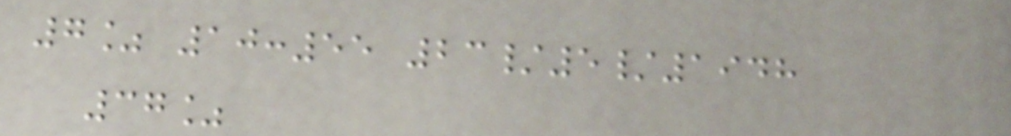7% 10:55 23/5/1948
37%
